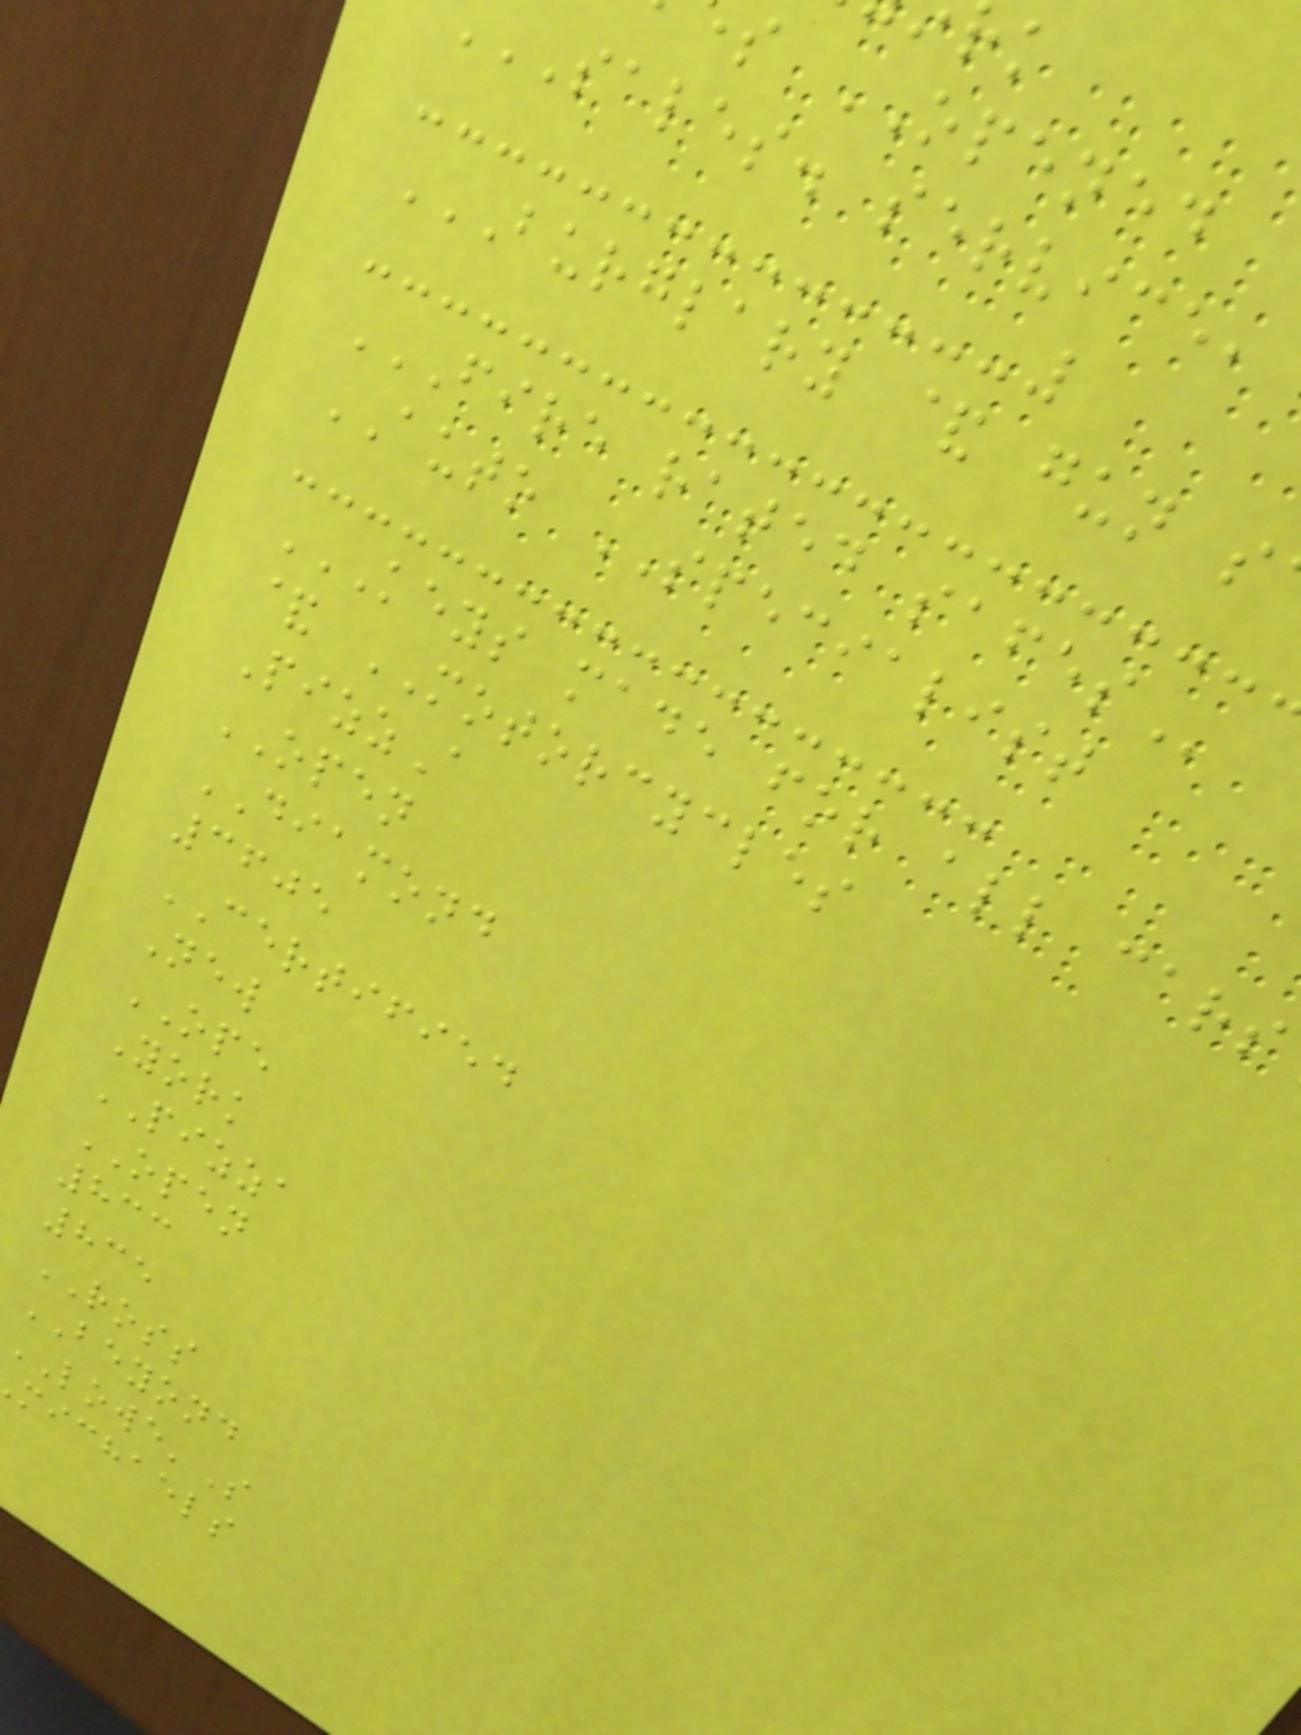s OPENED
SALES. service,
FIRE RATED SAFES
AUTO SPECIALIST
& MOTORCYCLES
PizzA
OPEN
DIAMOND
3605
CERTIFIED
New
OPE
York
PIZZA
OPEN
833
835
ROSS
BEYOND
LOWE'S
michaels
